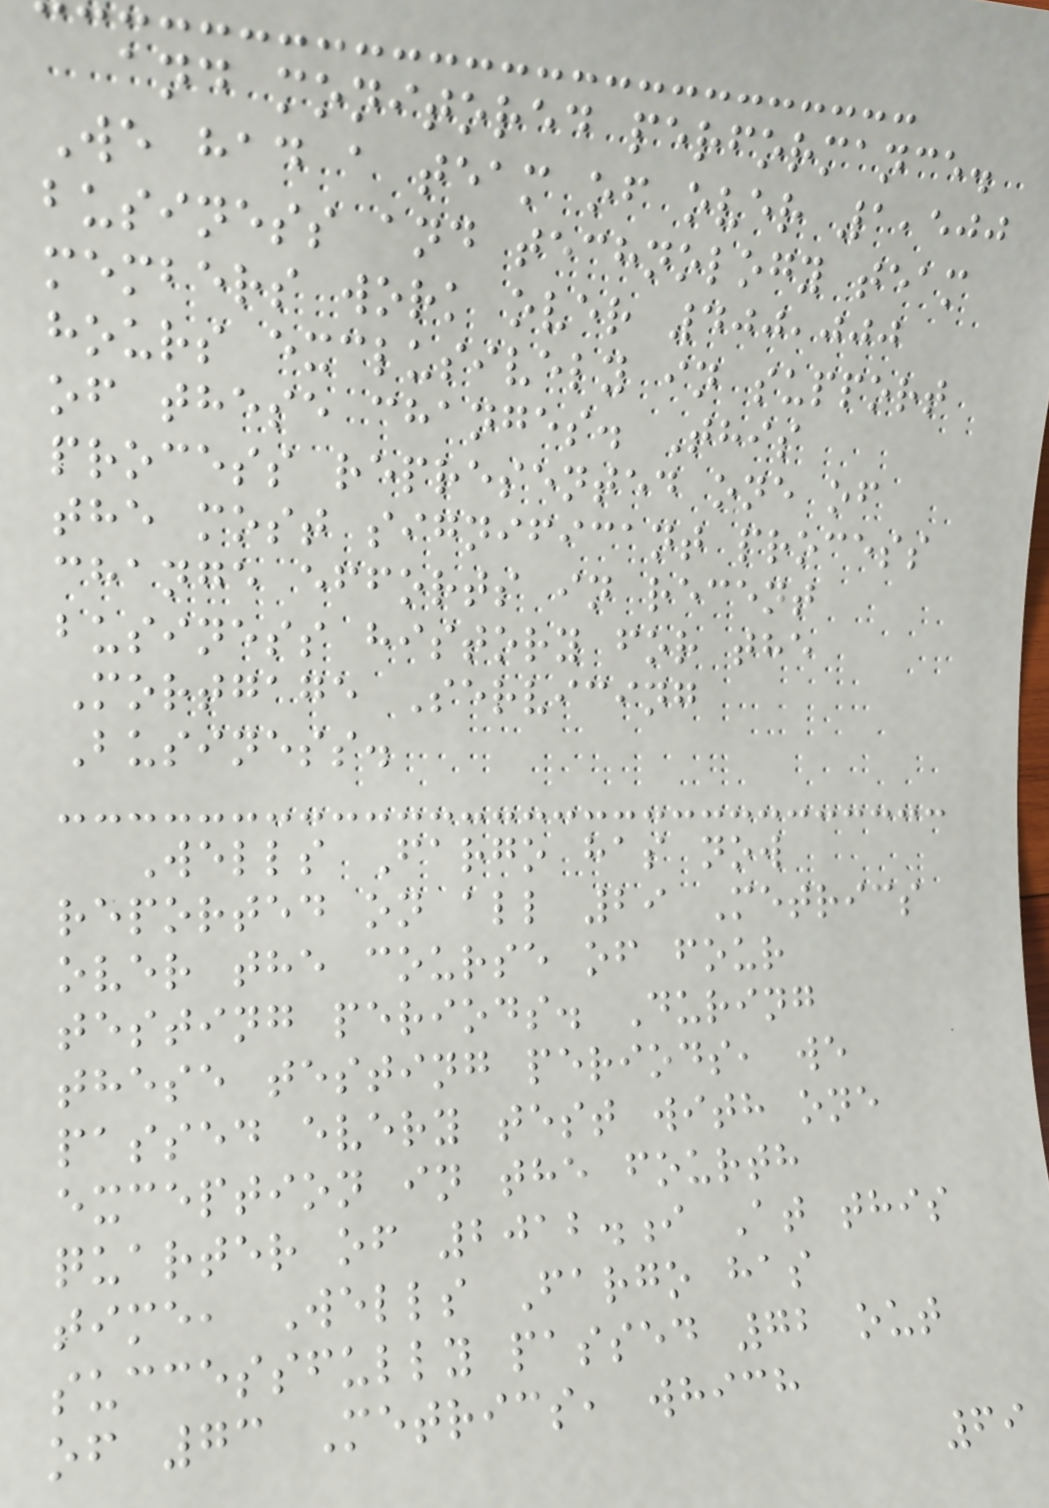and monitored performance.
We had a team of over 1,500
business and technology team
members work over 400,000
hours exclusively in support
of these changes. This
process represented one of
the most significant process
change efforts in recent
business history for the
Mortgage Servicing
Business.
Wells Fargo has now
reported on all 29 Metrics
over the course of four
testing periods. During
these testing periods, we
passed every test with one
exception in the fourth
quarter of 2012.i At this
time, Wells Fargo has
successfully passed 72 out
of 73 Metrics, which
69
